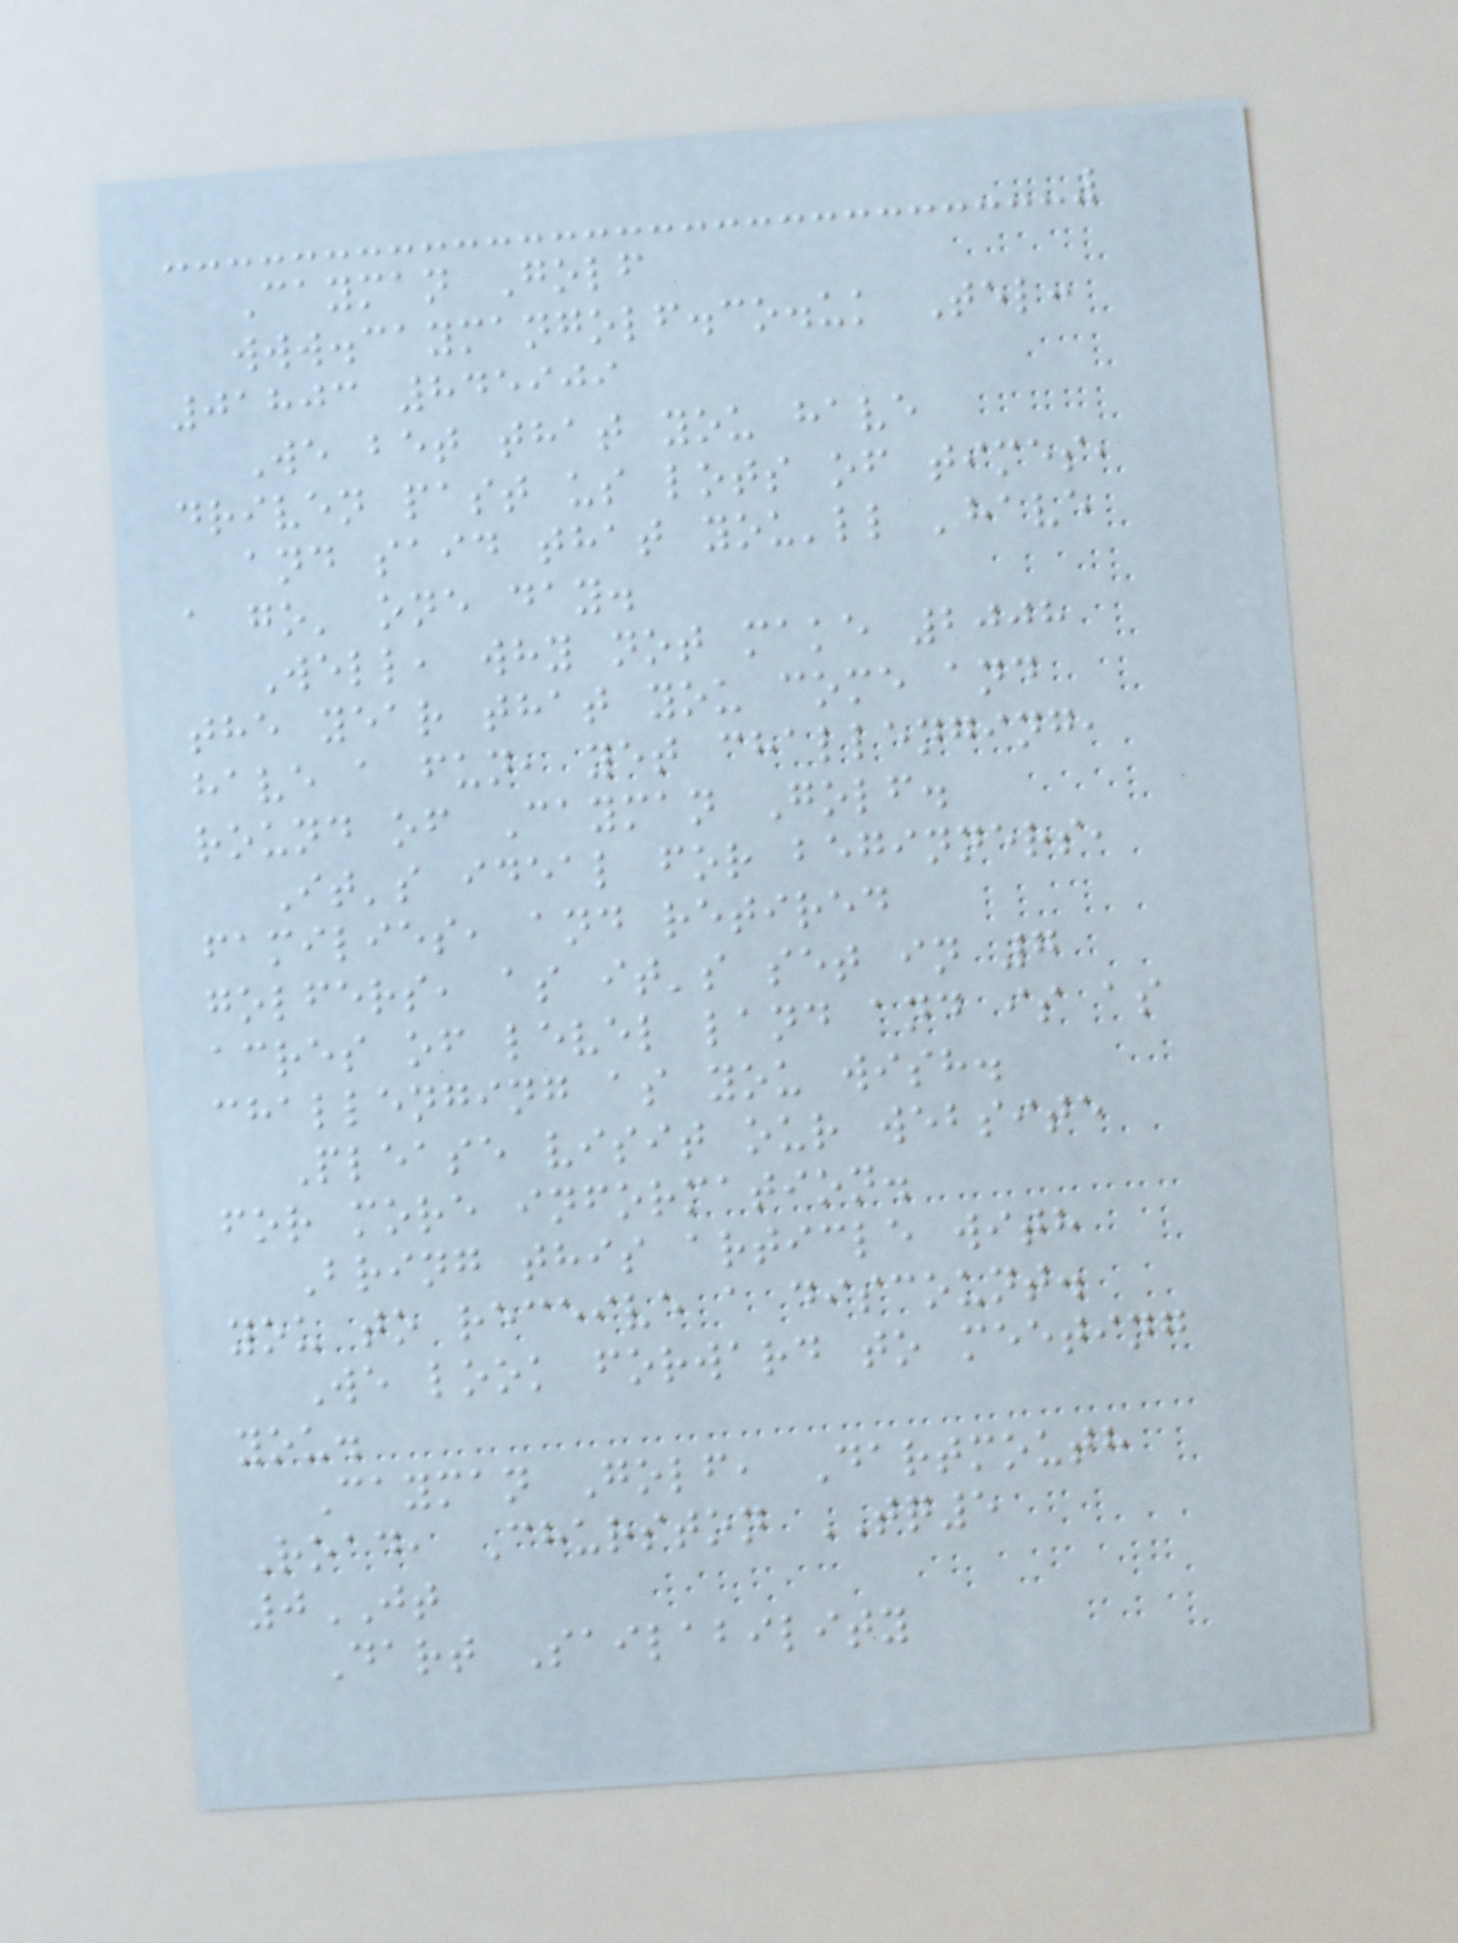Cayman Golf
www.caymangolf.co.uk Tel:
01803 845909
We bet that you have
driven past us lots of times,
and said that you'll 'have
a go' one day.
Well, why not make 2008
the year that you come and
have a fun, yet challenging,
round of Cayman Golf.
It's ideal for beginners,
families, and retired
golfers, as it's set in 7
acres of level land and is as
challenging as you wish.
Please visit our website
for more information.
Bring this article with
you to receive a discount.
We look forward to meeting
you.
Cayman Golf, Dartmouth
Road, Churston TQ5
0JT
Dart Sailability
